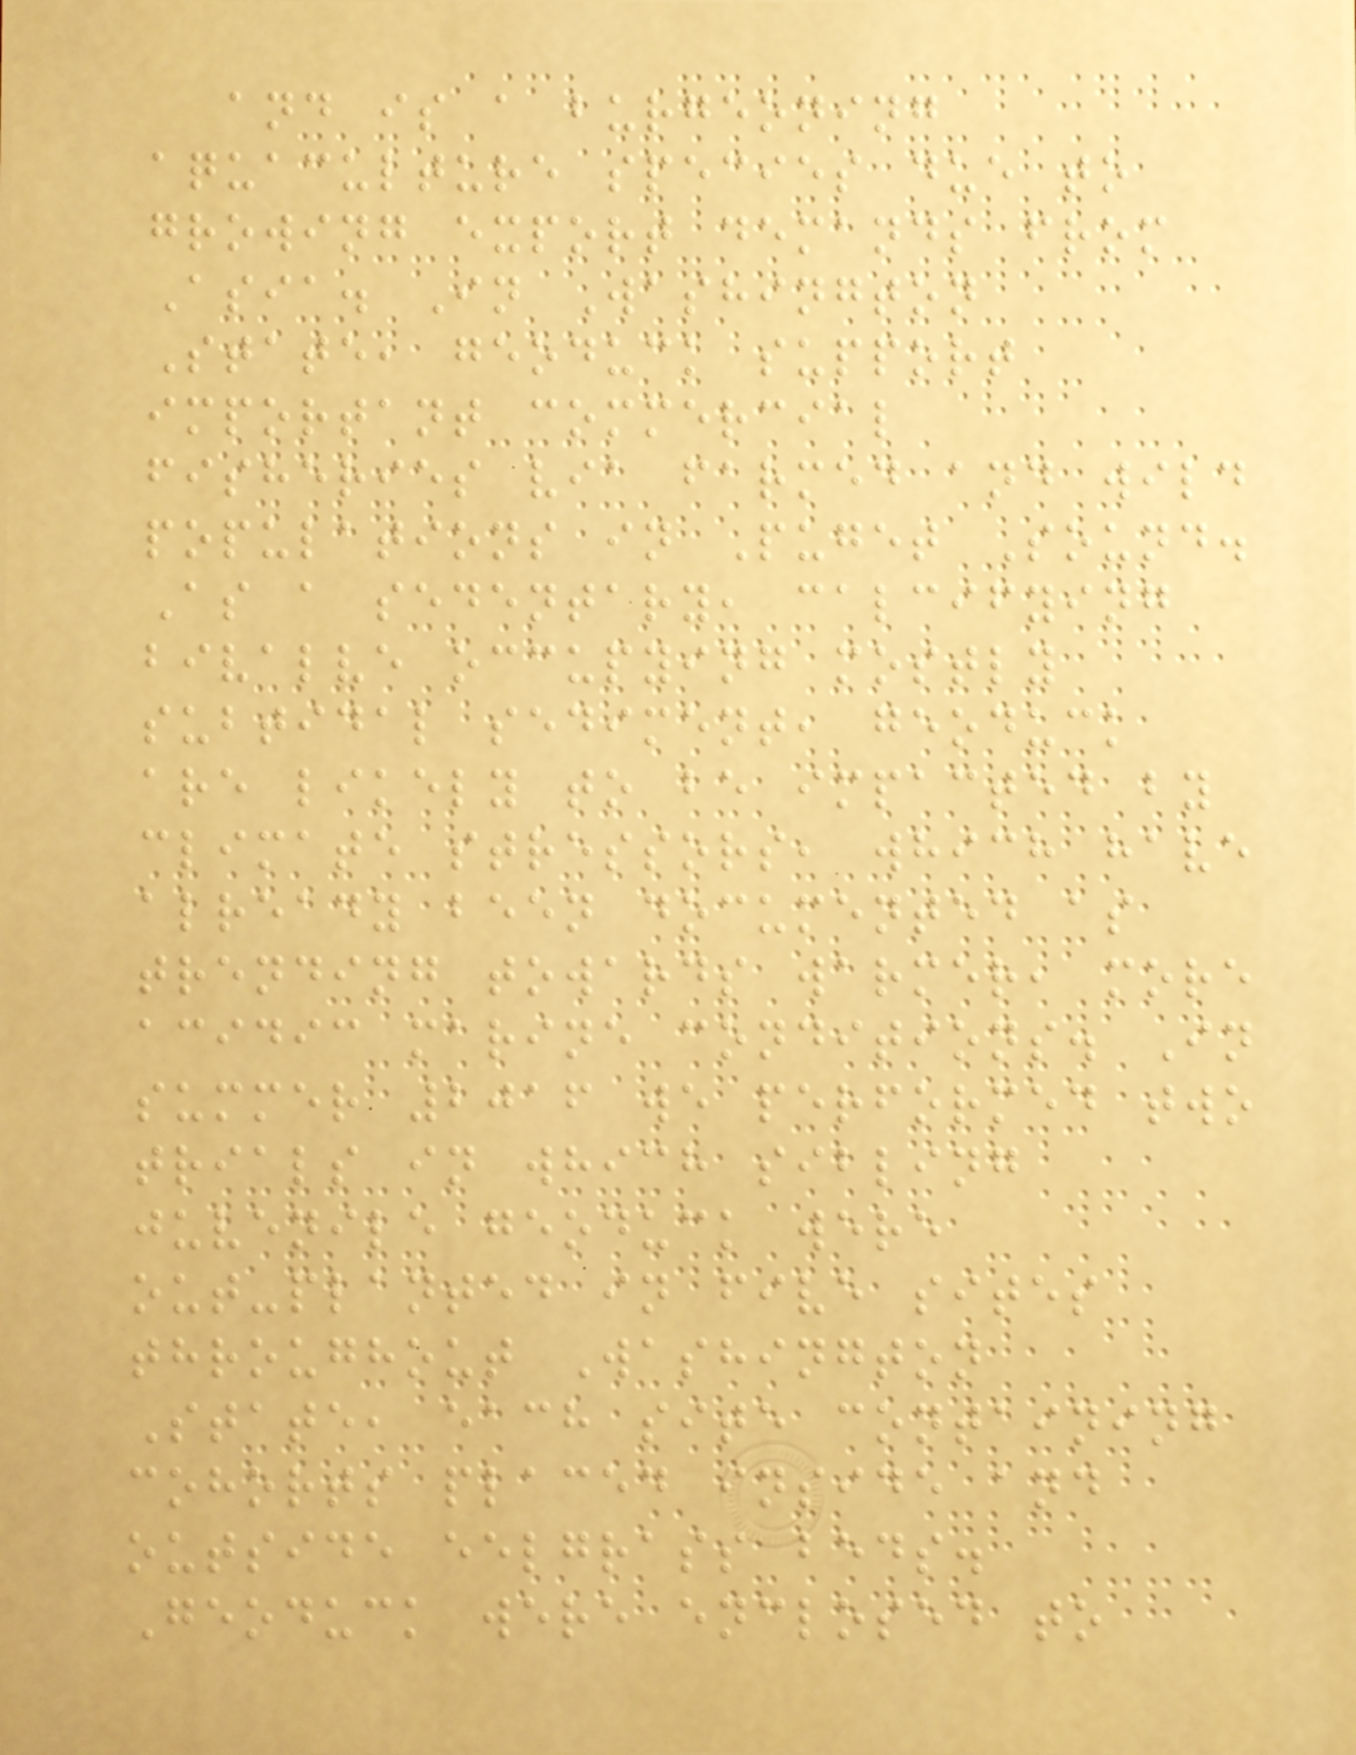and is a burgeoning
aquaculture species due to
growing export demands from
Asia. In Washington
State, geoduck support
important commercial
fisheries via farmed and wild
populations in Puget Sound.
As a sedentary, calcifying
bivalve occupying mostly
subtidal sediment, geoduck
are likely to be impacted by
climate stressors, which have
already been documented as
trending towards warmer, more
acidic marine conditions. In
summer 2016 we performed two
trials in which sibling
juvenile geoduck were
out-planted in five sites
throughout Washington
State, each site containing
cohorts placed inside and
outside eelgrass beds.
Geoduck were enclosed to
